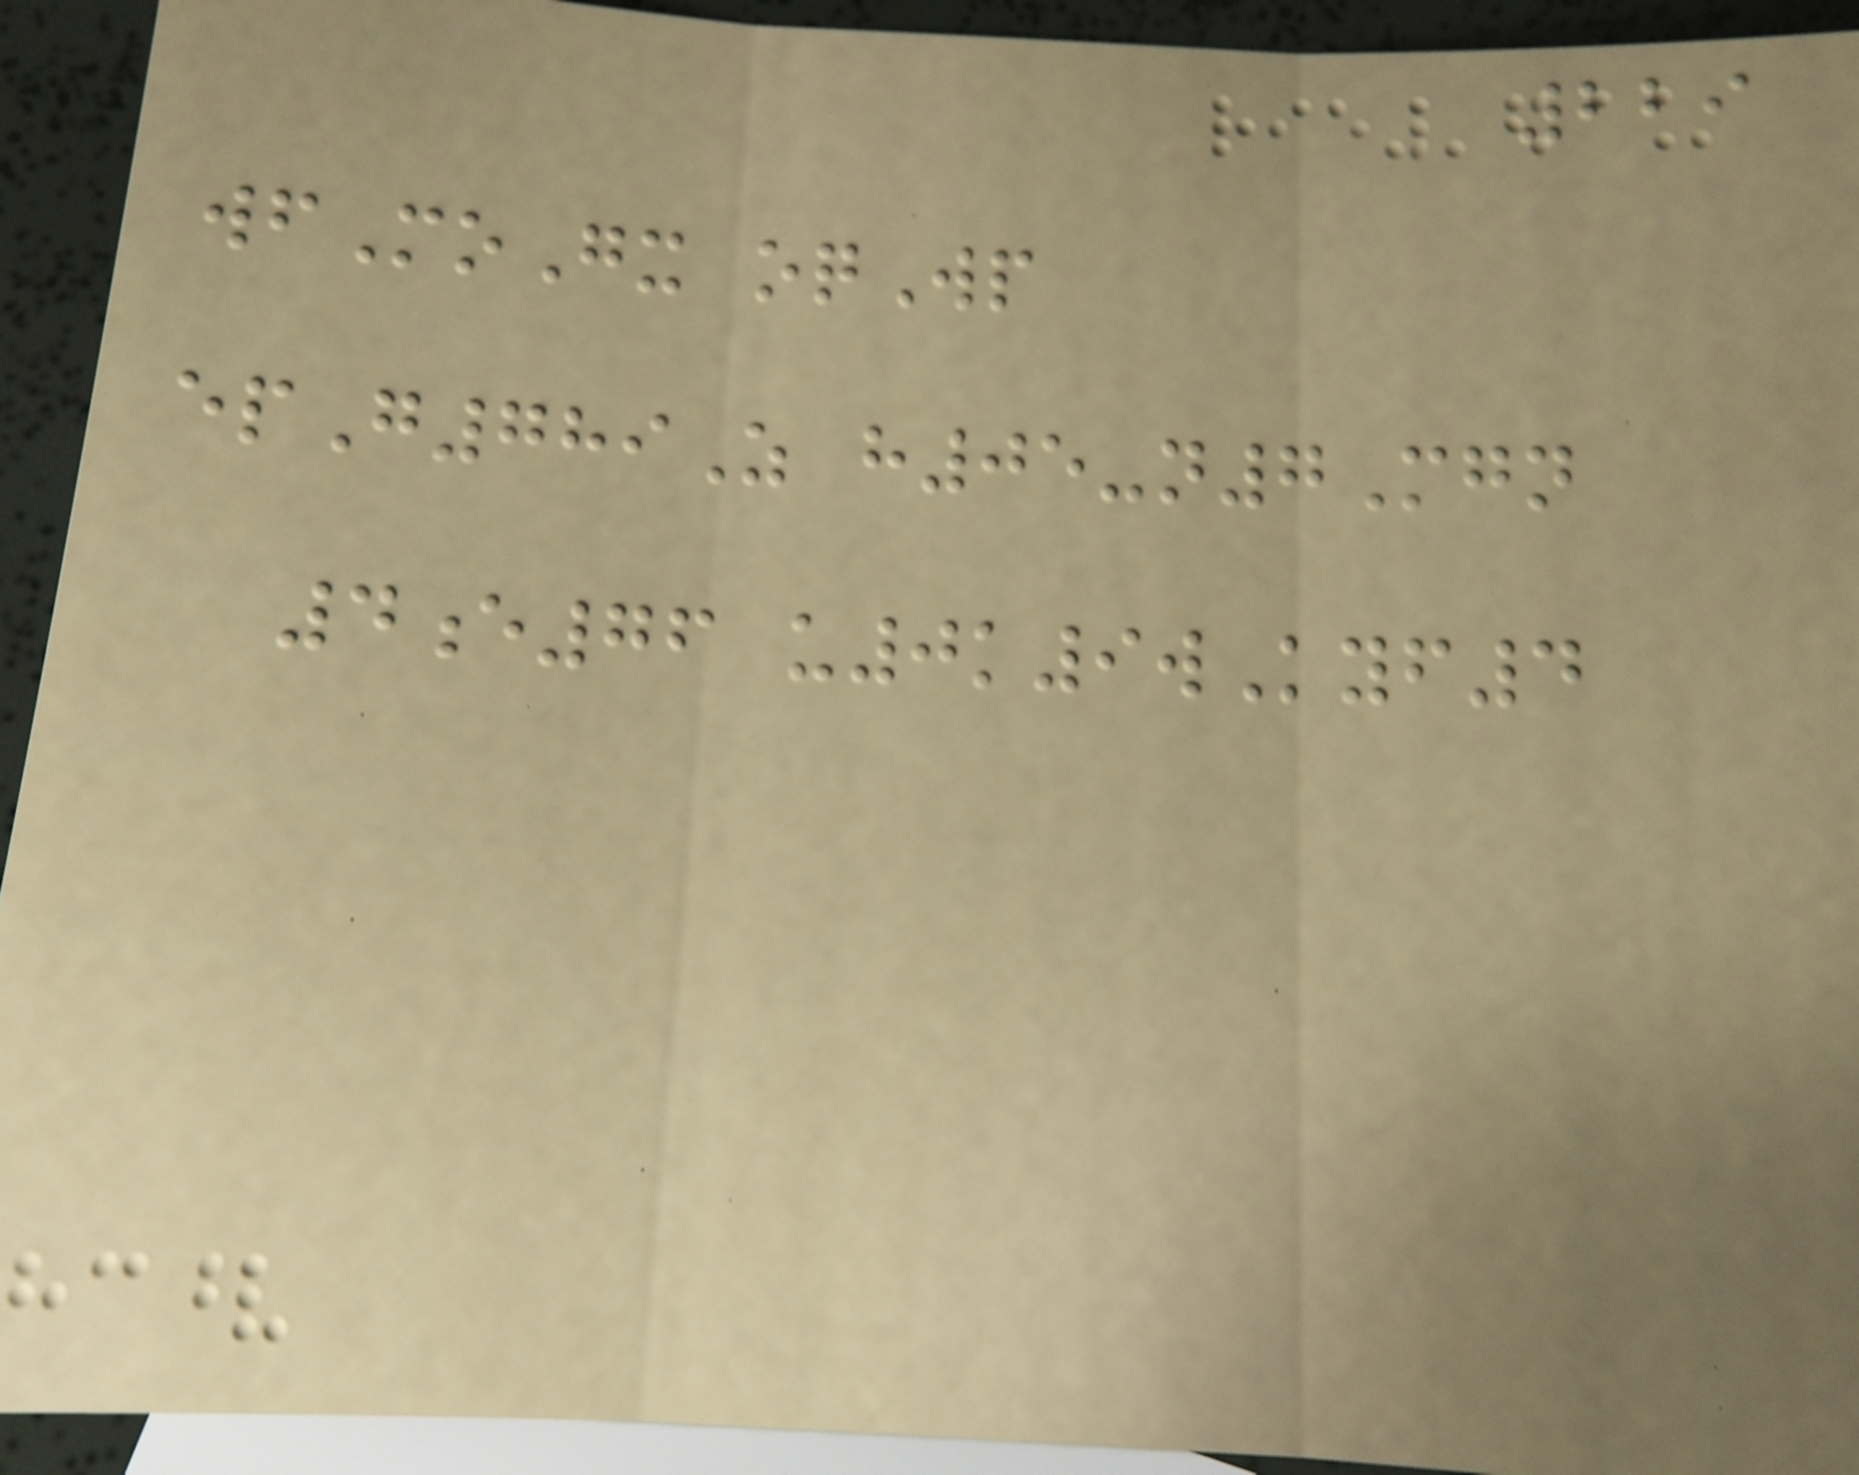229
wfMoGx oqWp
epG789Z h05-n7Mgn
4e76 u0k9wKyf4
